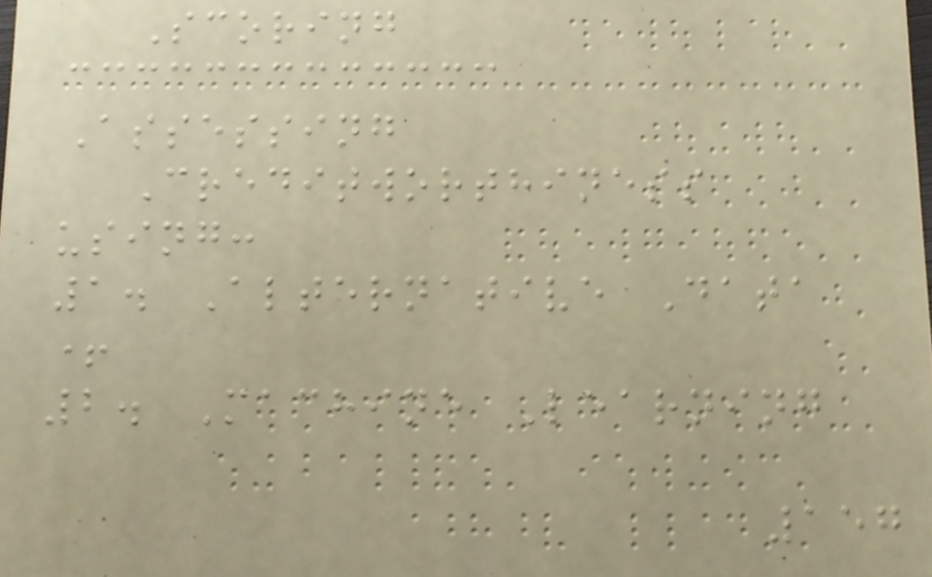Scoring
Assessing
Creditworthiness
using:
1. Alternative Data
+
2. Machine Learning
157
